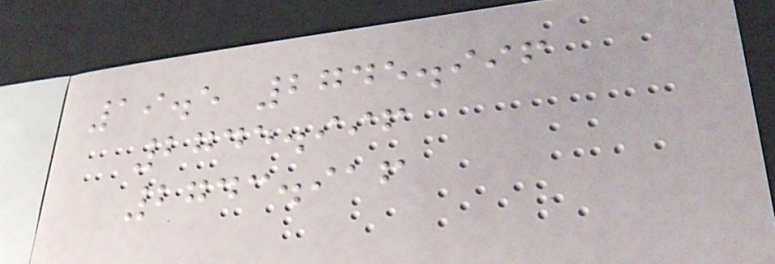19.5 2745.996
2745.996
2743.916
